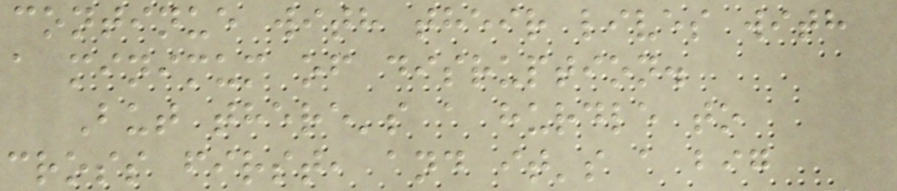continue with their lives with
a minimum of disruption.
But there's a hurdle to
cross first, and it's a big
